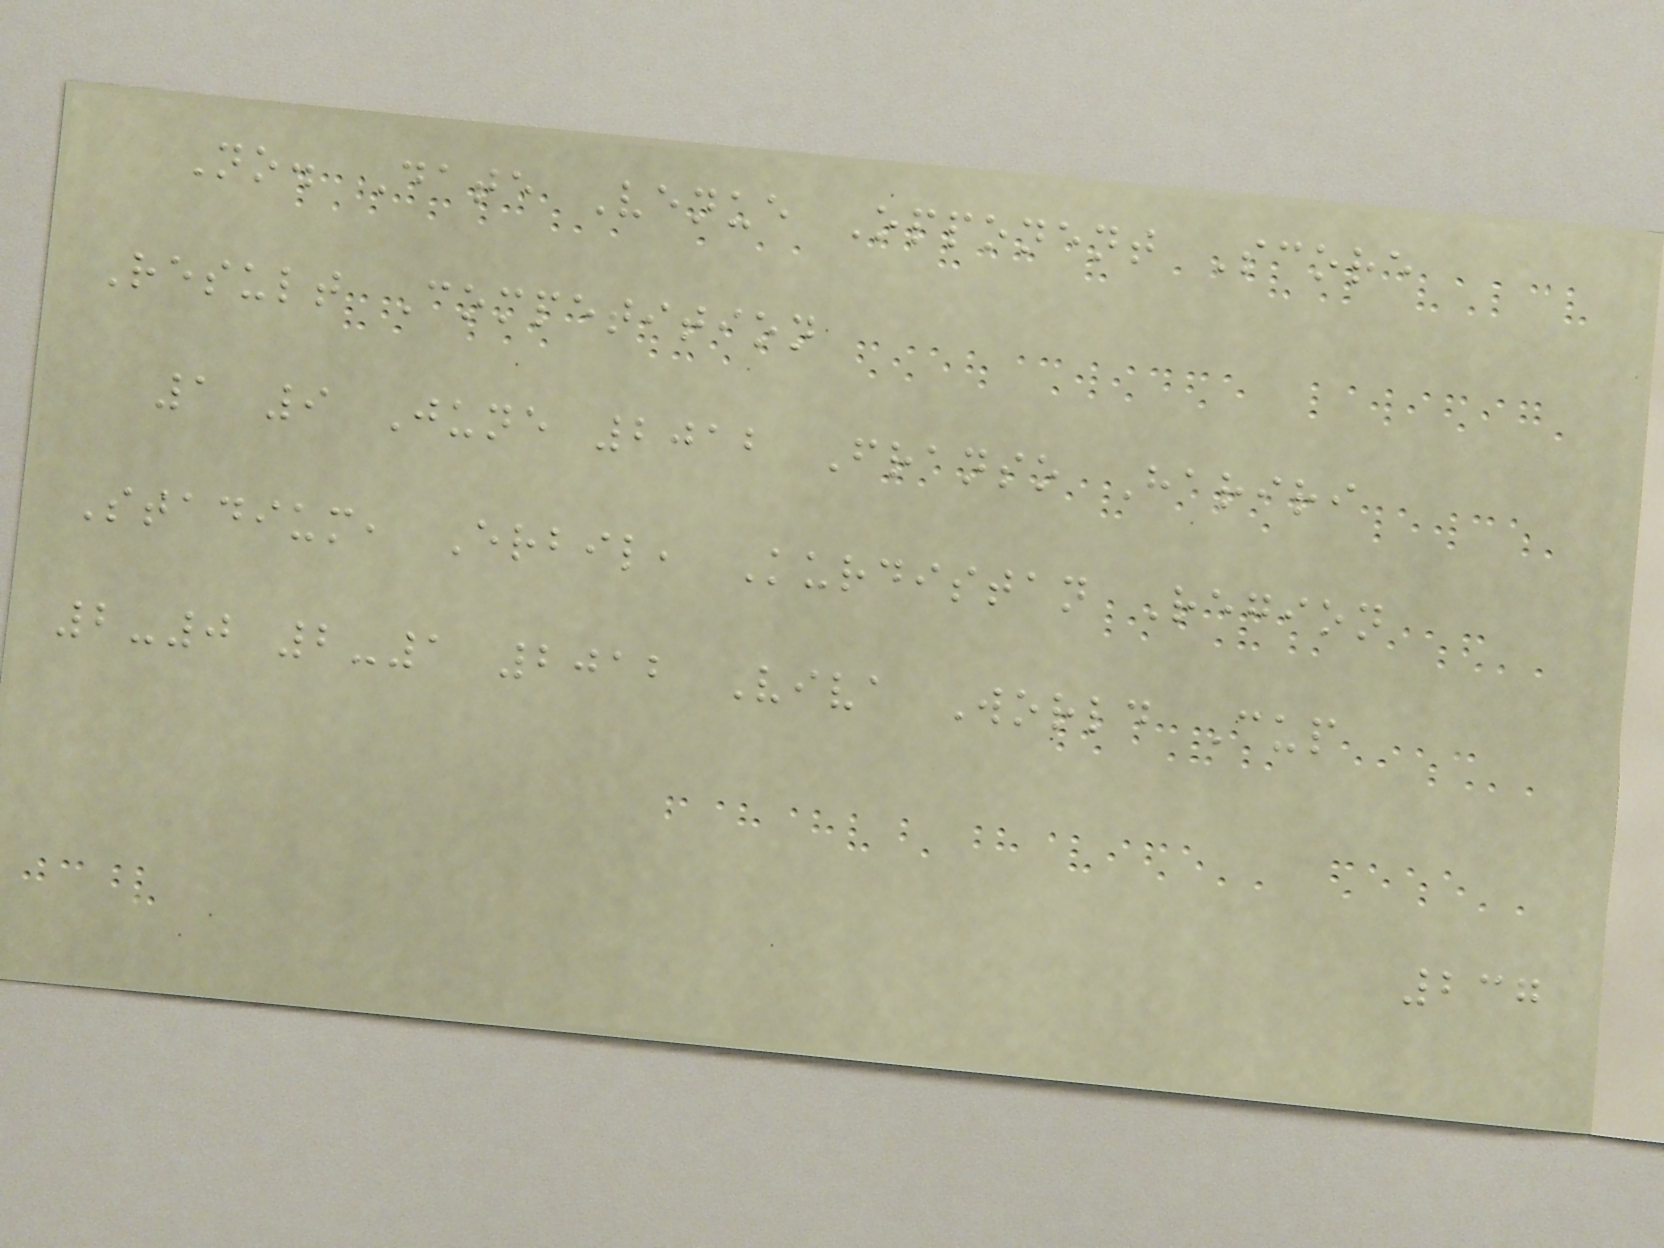No. Date Venue Opponent Score
Result Competition
1 9 June 2012 Franso Hariri
Stadium, Erbil, Kurdistan Region
2-0 2-1 2012 Viva World Cup
237
